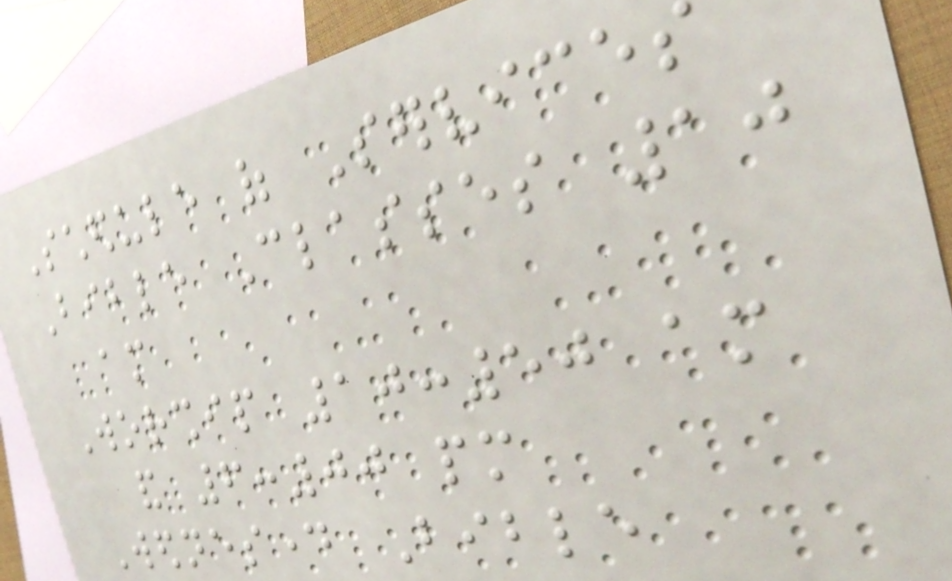Schedule of Services
Bible Classes 10
am
Worship 10:50 am
and 6:00 pm
Wednesday Bible
